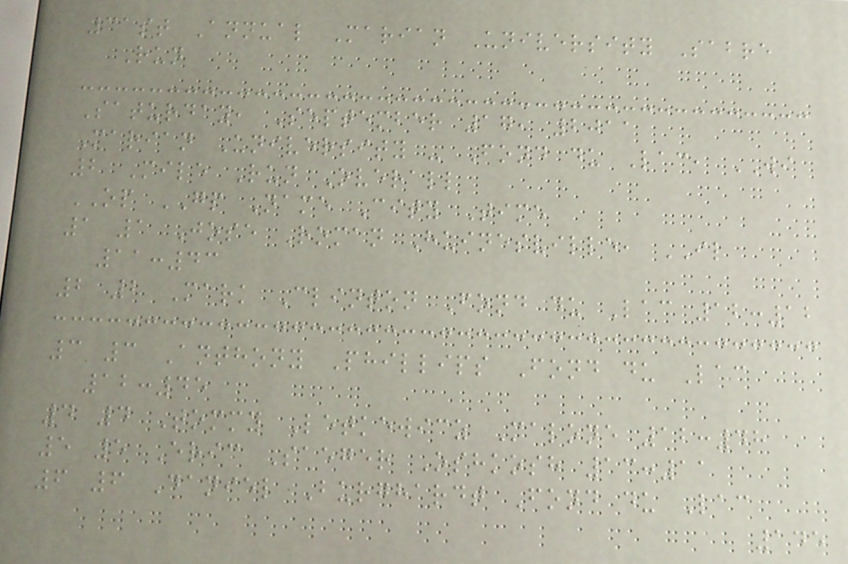31st Annual Marian University Sabre
Run
Saturday, September 17, 2011
Marian University - Fond du Lac, WI
2 Mile Run Overall
OP GP Name City Time
1 1 Jose Roman Huinesville, IL
11:43
2 2 Mark Clinton Fond du Lac 12:12
3 3 Anthony Phillips Fond du Lac
12:45
4 4 Tommy Letkewicz Malone 12:48
5 5 Eric Saeger Oshkosh 13:11
6 6 Daniel Burghardt Fond du Lac
145
